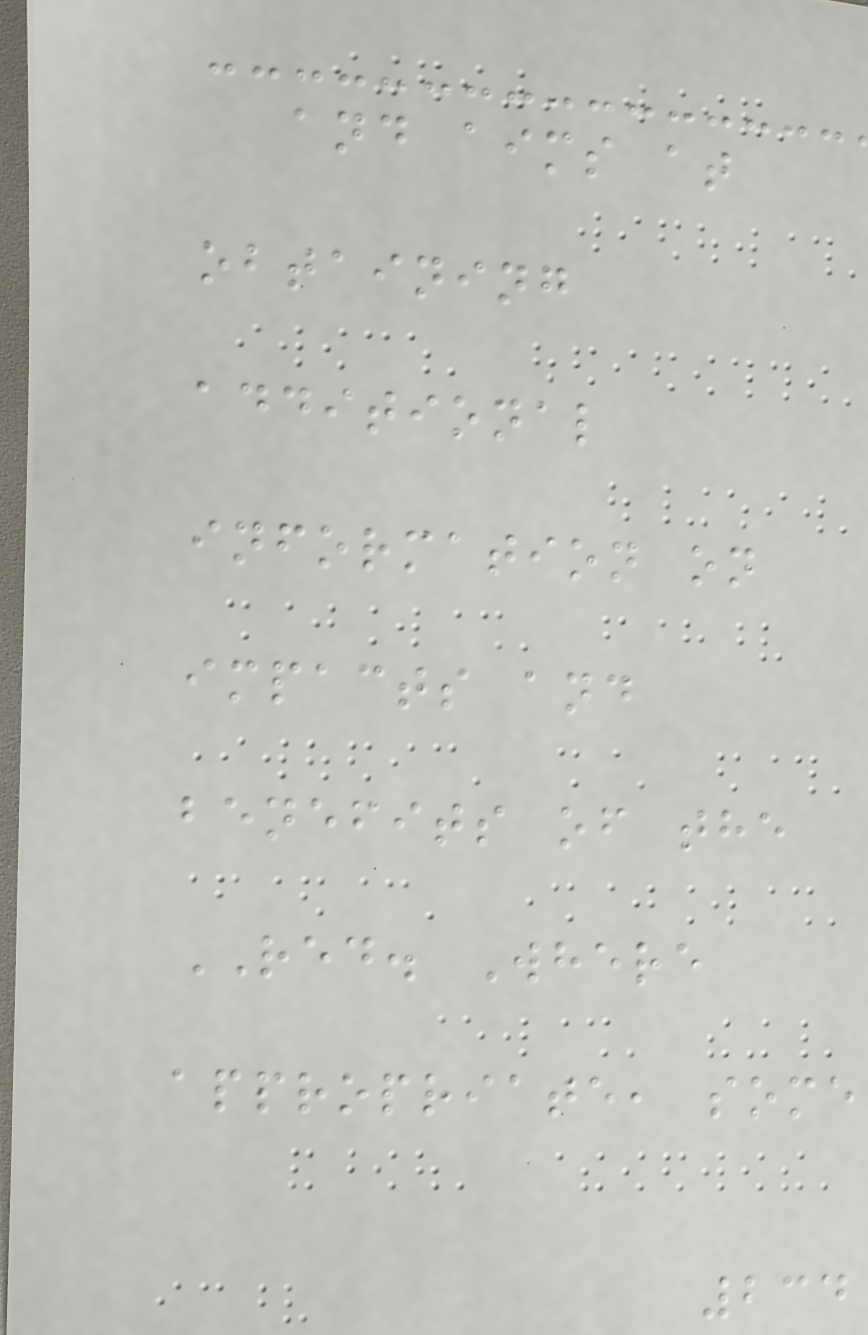and aims at
obtaining
additional
information on
impacts and
benefits of the
RED. Where
appropriate, some
234
